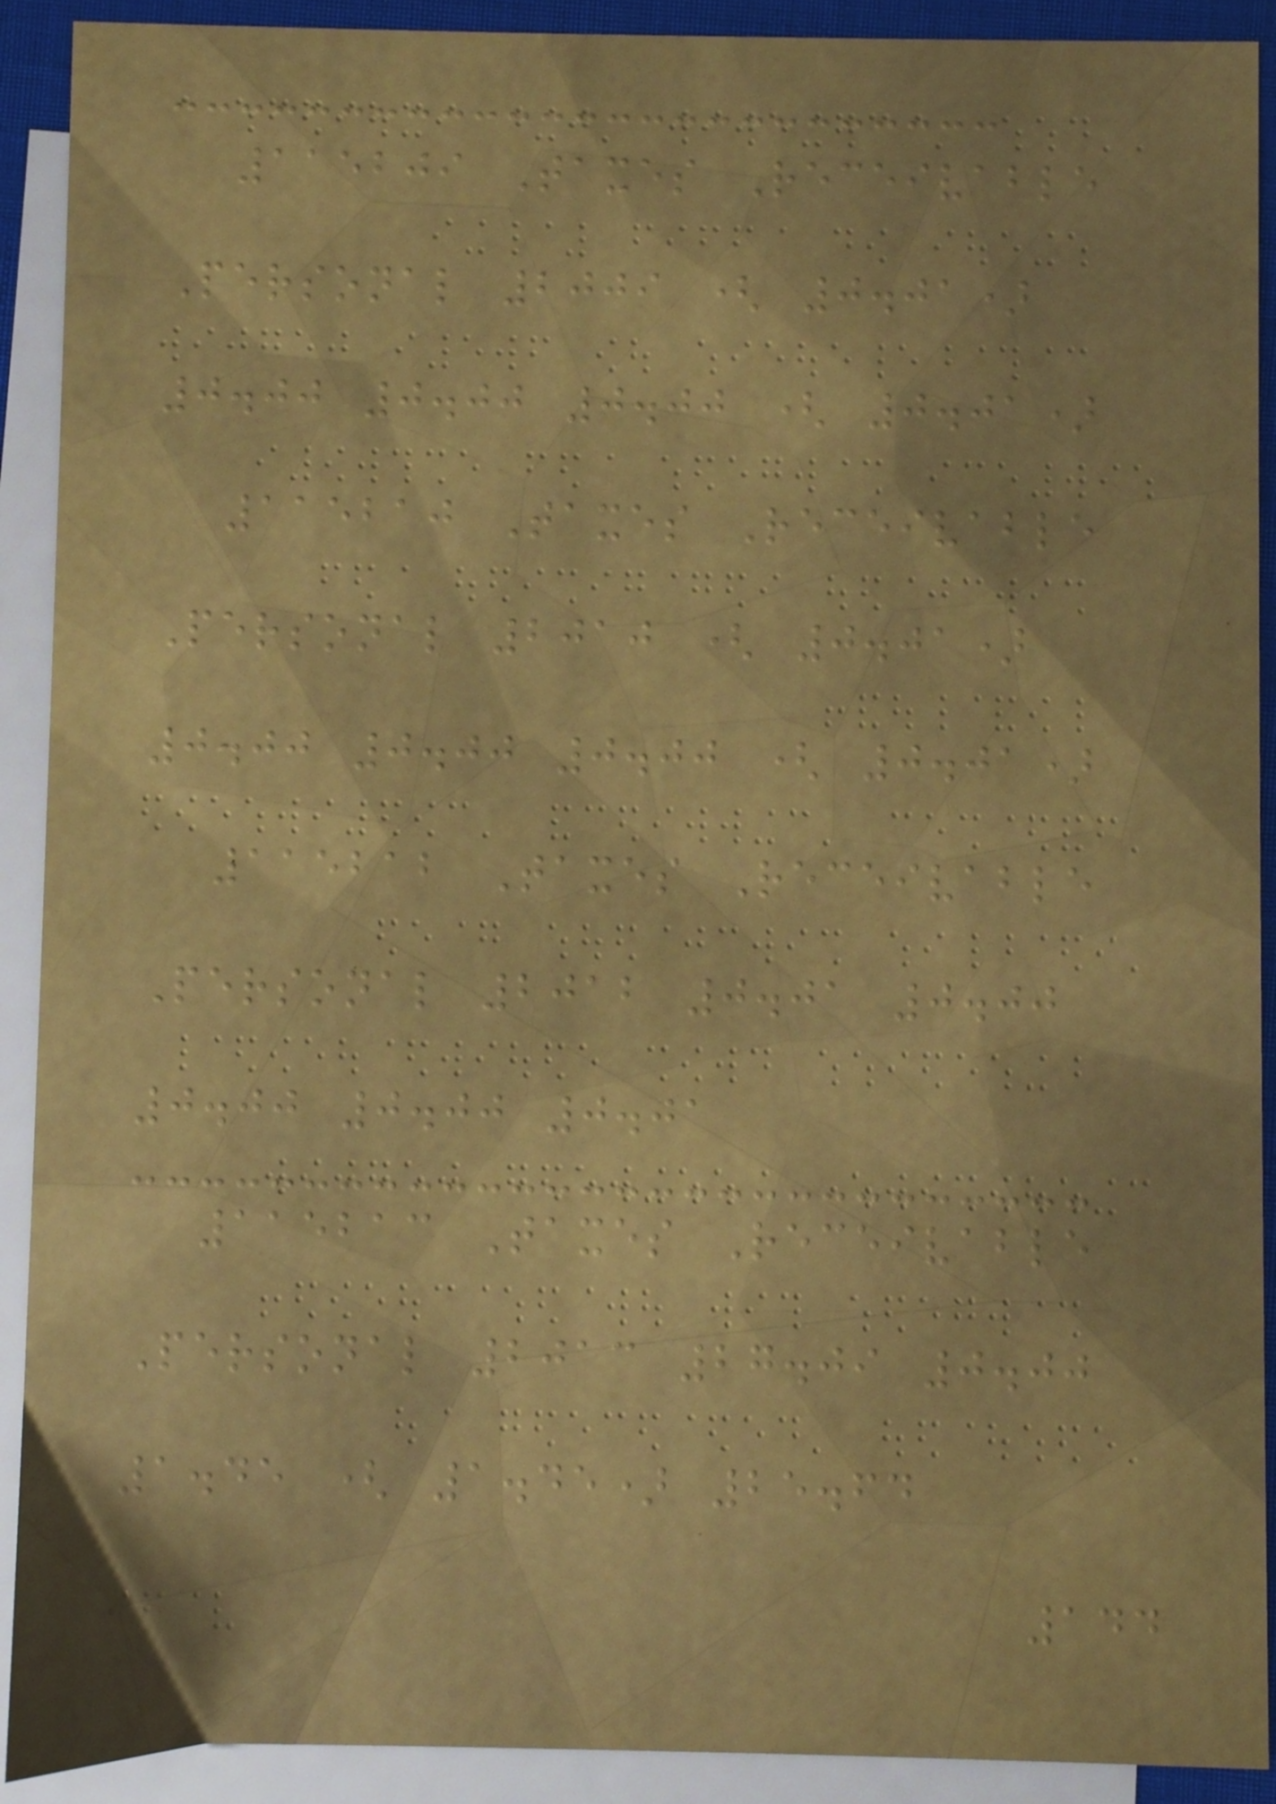115209 Taxes Receivable
Personal 2009 ( 0.01)
0.00 0.00 0.00 ( 0.01)
115210 Taxes Receivable
Personal 2010 ( 0.01)
0.00 0.00 0.00 ( 0.01)
115212 Taxes Receivable
Personal 2012 0.01 0.00
0.00 0.00 0.01
115213 Taxes Receivable
Personal 2013 27.09 0.00
1.45 ( 1.45) 25.64
144
